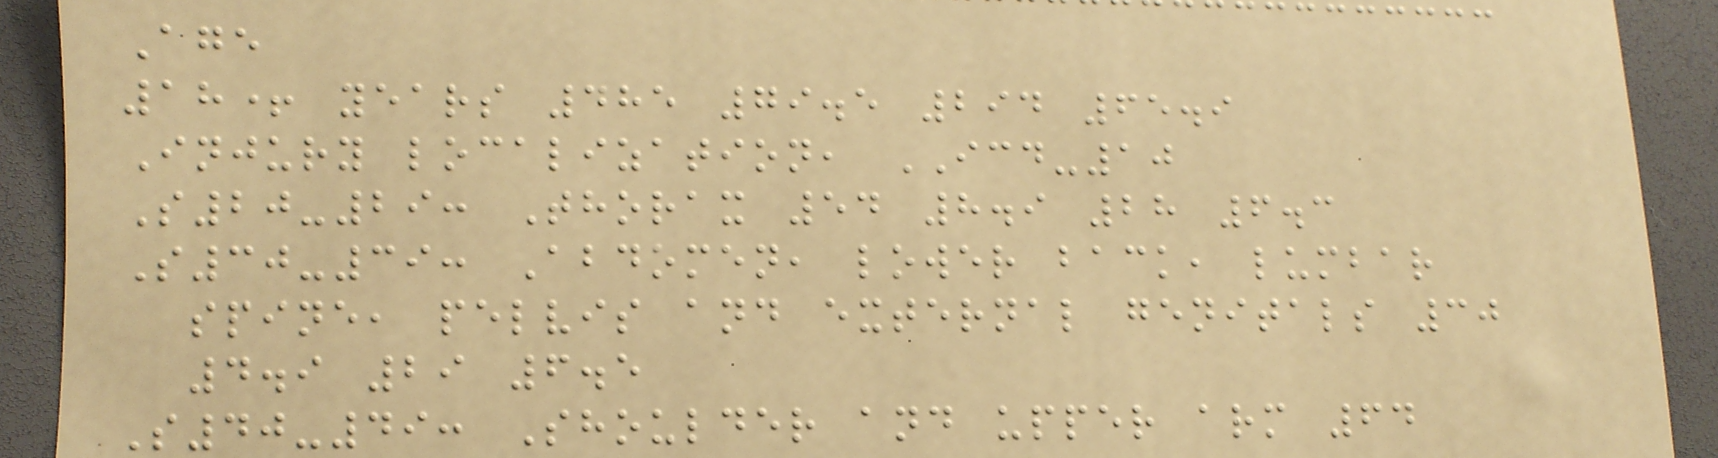Age
18+ years 485 79.5 294 65.9
Injury localization, ICD-10
S20-29: Thorax 54 8.9 28 6.3
S30-39: Abdomen, lower back, lumbar
spine, pelvis and external genitals 30
4.9 29 6.5
S40-49: Shoulder and upper arm 64
